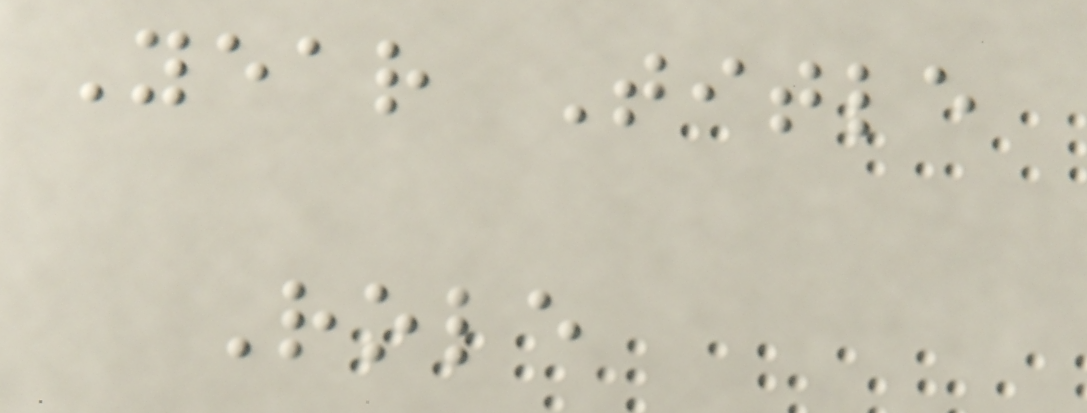Year Title
Role
